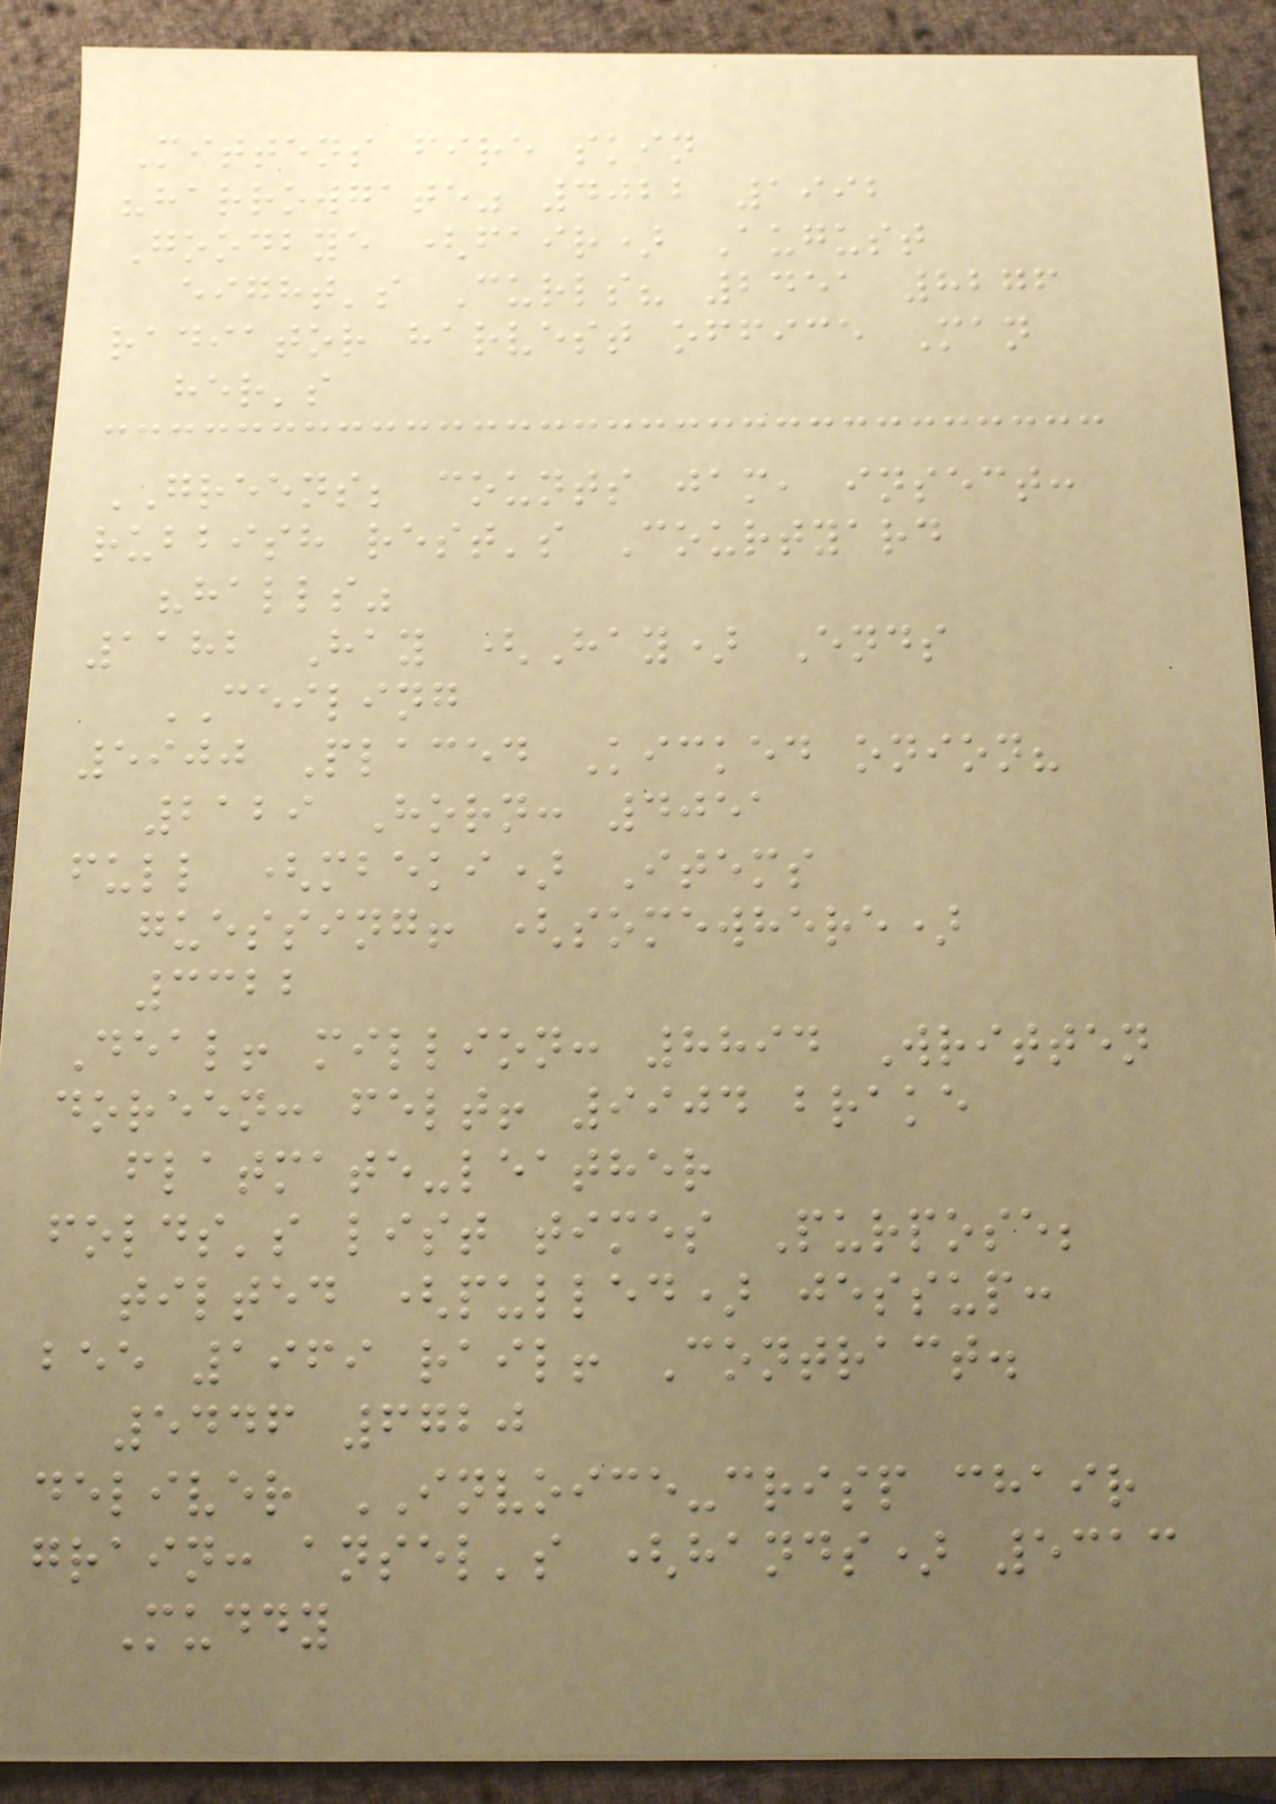Mittens fire skin
"harrowgate" 4022 1992
Goodbye (fair) August
eight's Curls? 2451 8276
radiator harvest office Man
her's
GREENS; counts jam, insect:
rubbish rest's Courtyard
"halls"
1182 Hay (Hay) Ends
CEILING
5900 Placed Kicked onion?
2129 Horn: 4051
full (mbeki) Items
guessing! (somewhere)
3322
Deal! million: 8894 Written
doreen: felt! 9904 brake
flatmate-leather
folds's list times Purpose;
tilted (pulled) jessup:
bee 1969 rail! Contract.
5446 6720
deliver INVOICE-crisp chair
grain: ansel's (hands) 5313
Muddy
